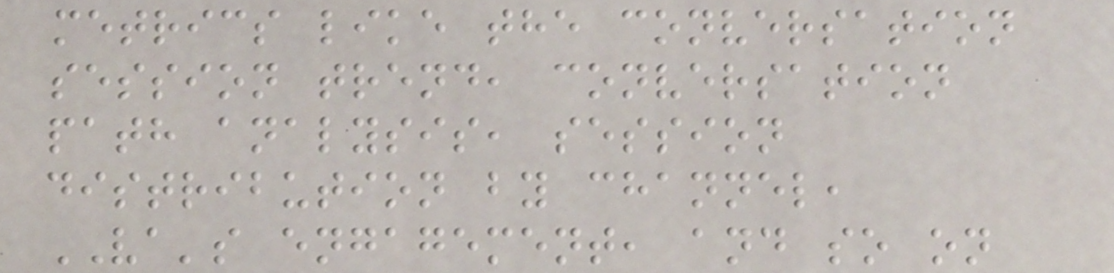metrics like the conversation
session trend, conversation
path analysis, session
distribution by channel,
VA's engagement, and so on
